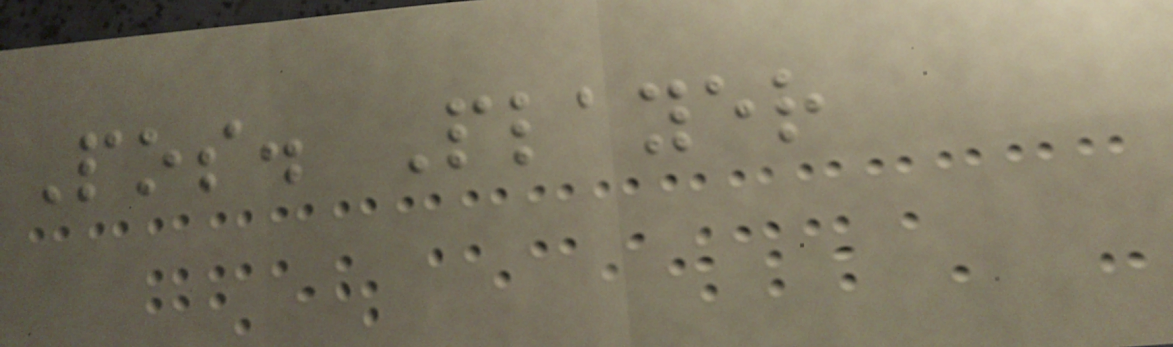Pos. Player
